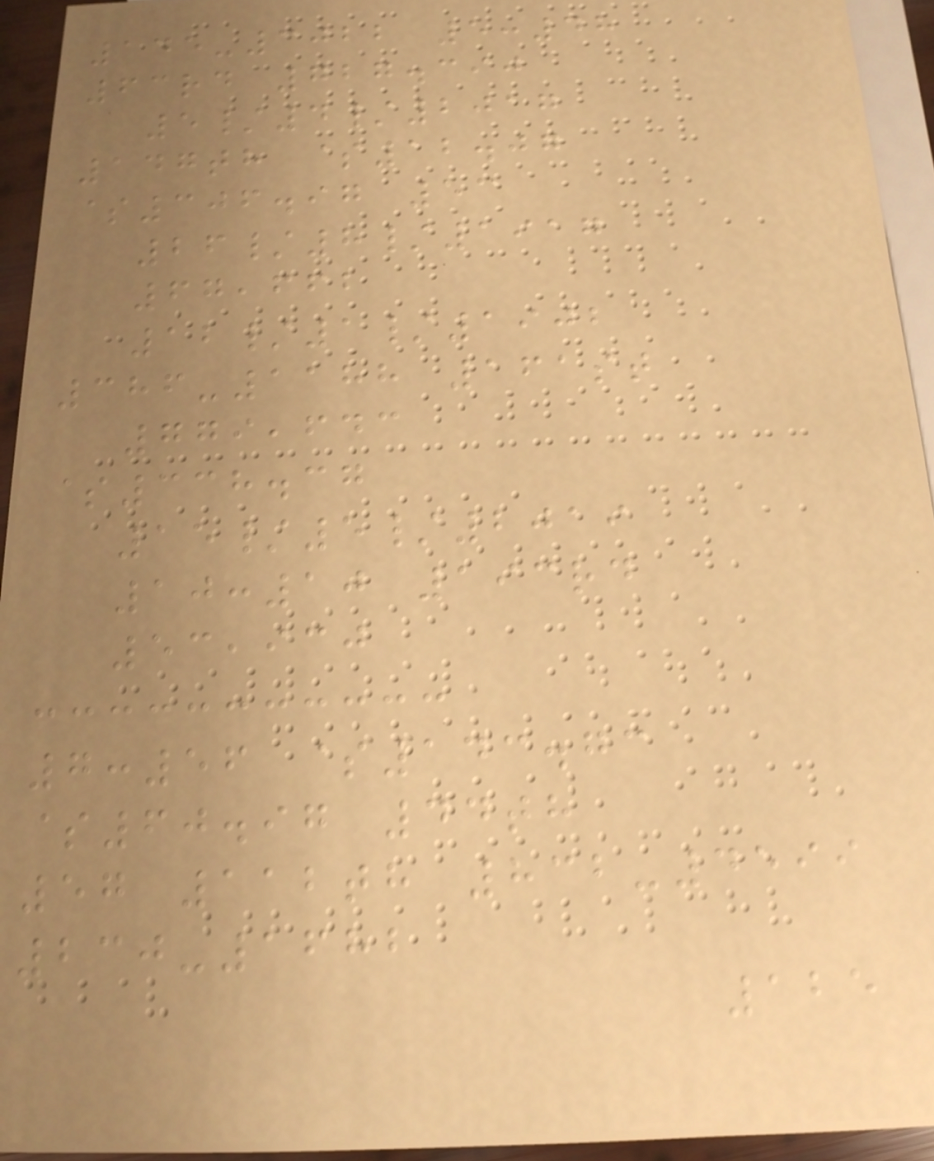145-3022 5:48
63rd 727.390
5/4/2017
147th $12.07
$306.97 53
26/8/1917
67,662
12/1/1902
386-1188 161st
779,643
$338.37
15/5/2019
10:10 193rd
53,930
7:56 $143.73
$60.97 44th
57 112th 832-4599
230-1682
125
